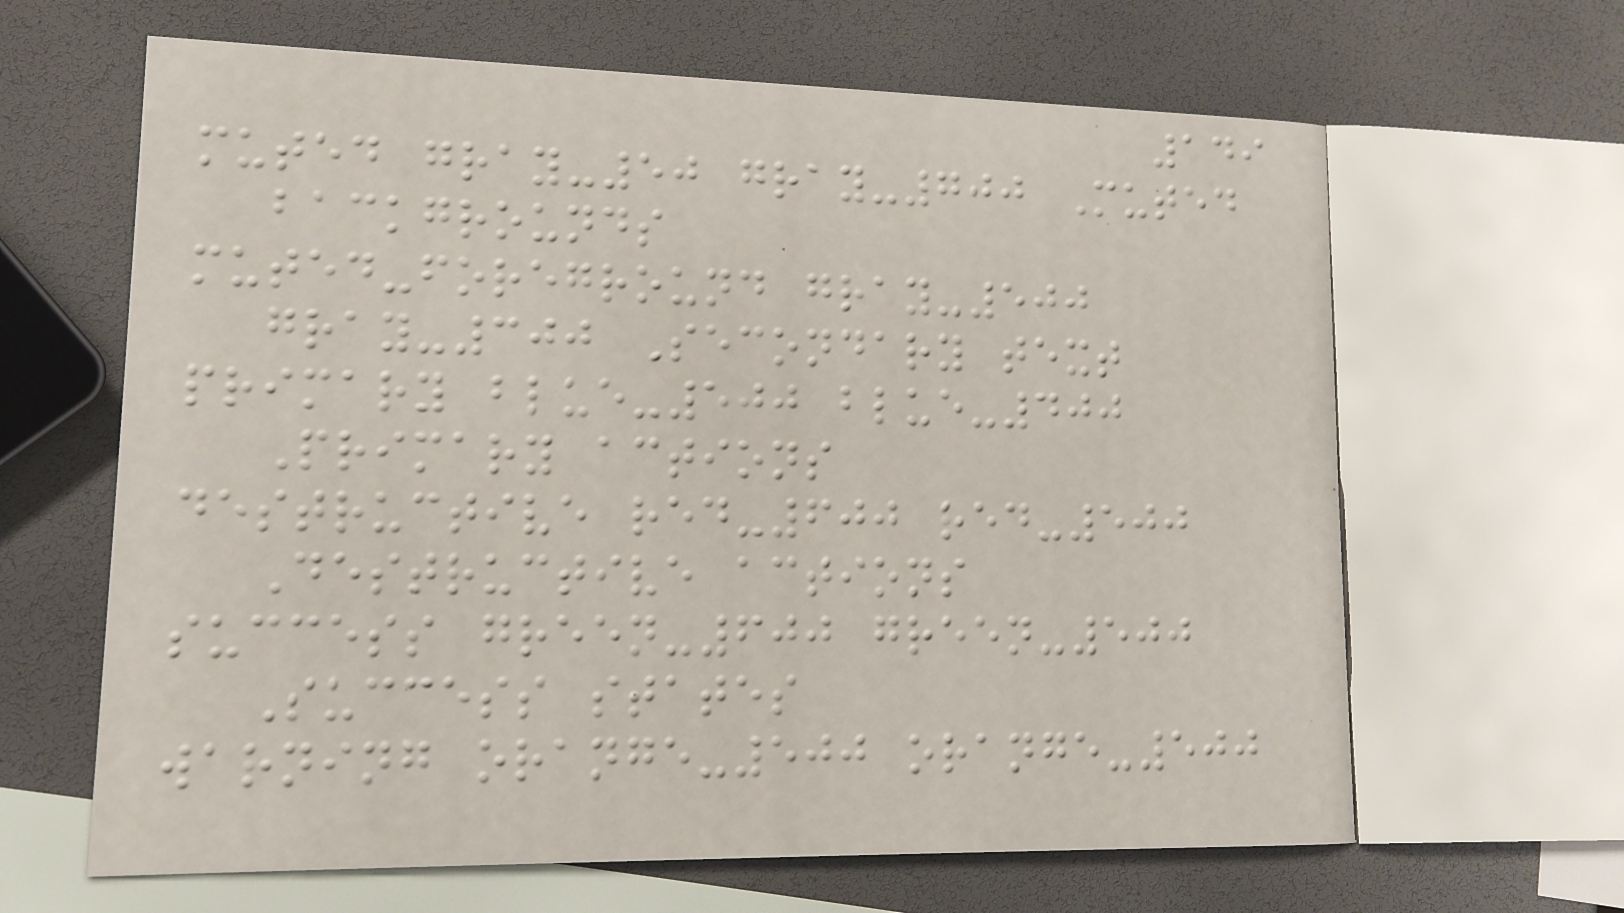149
muted gray-50 gray-700 Muted
backgrounds
muted-foreground gray-500
gray-300 Secondary text
primary blue-500 blue-400
Primary actions
destructive red-600 red-500
Destructive actions
success green-600 green-500
Success states
warning orange-500 orange-500
